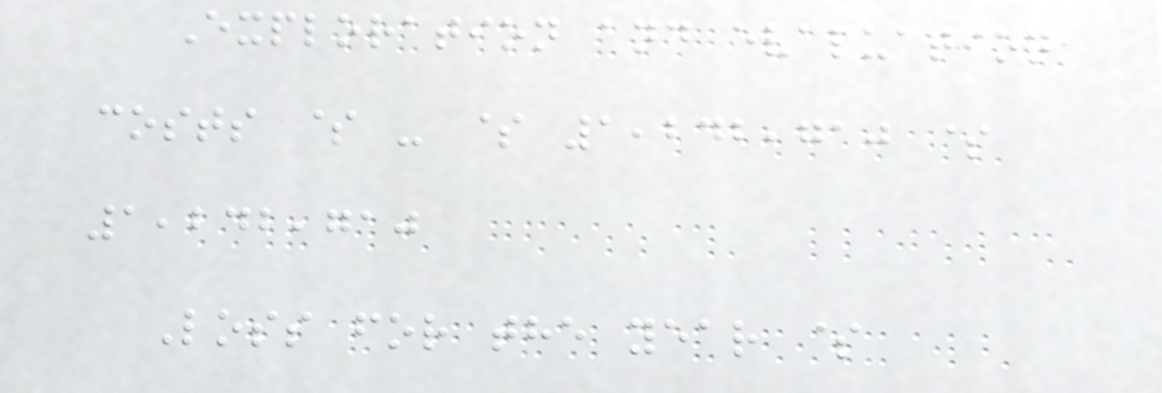Exploration and evaluation
costs $ - $ 1,242,710 $
1,242,710
Loss for the year $
